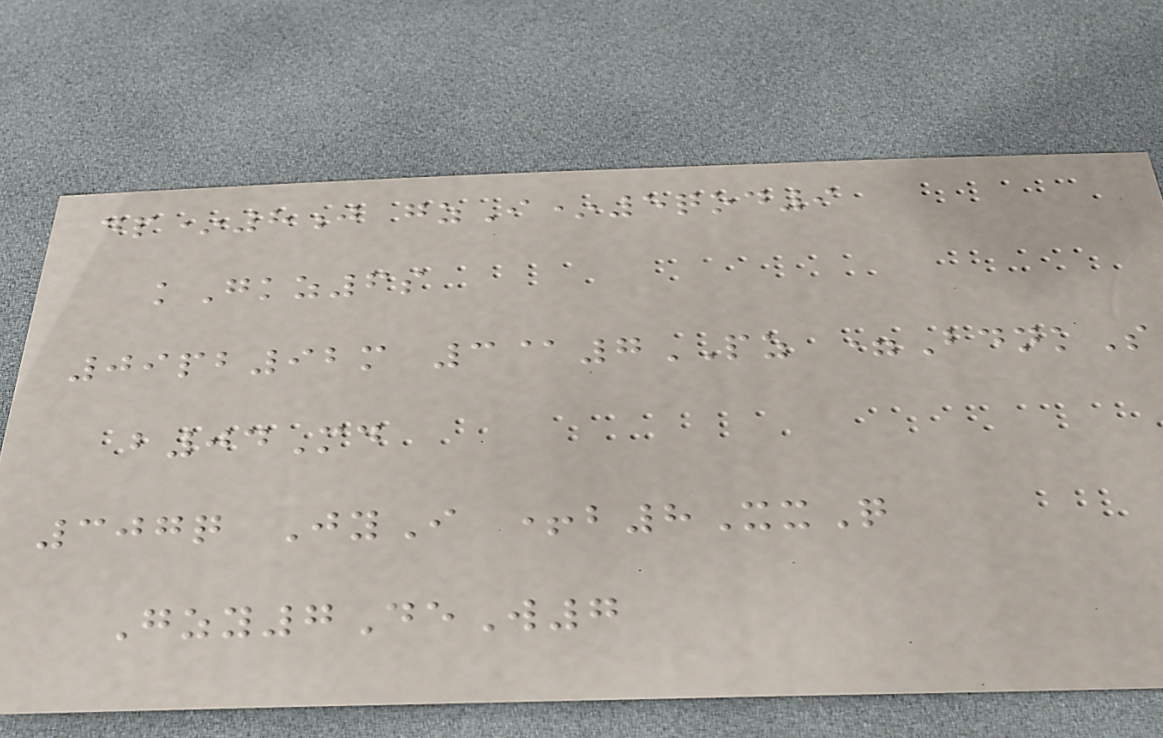dp*8j gzI*5qod9
kGkz6s
09pb92m 3@7PZ =BdnkS
b04Md
307q JyI +b8XxQ
Gzy7DeW7
